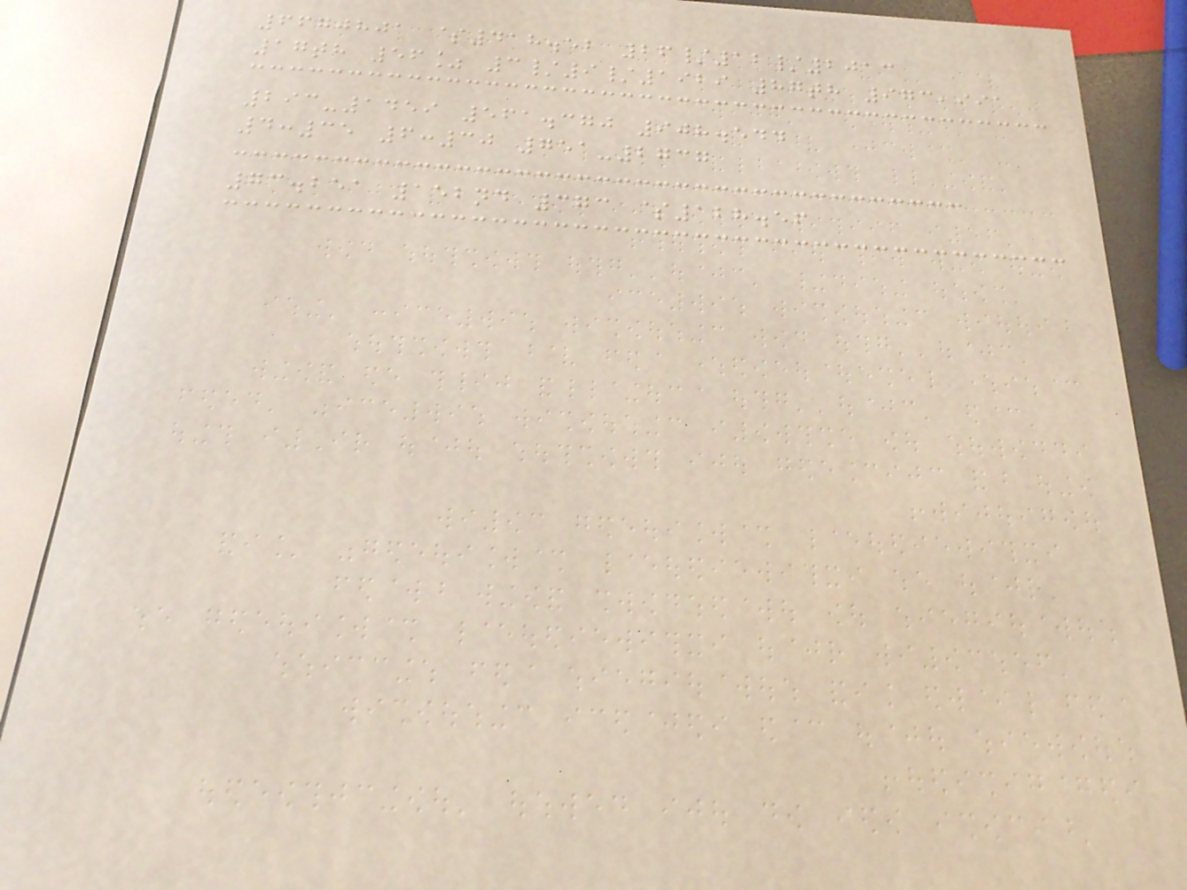6670801 $418.52 26/12/2013
17th 56% 3/9/1929 87th 973,991
293-1459 561.370 908.544
4:35 6:30 751-2737
73.251 152nd 373 $128.56
